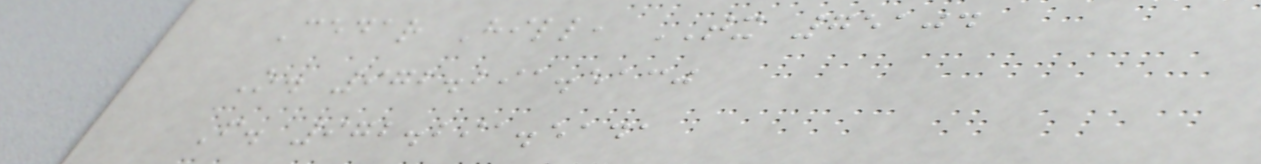Cedar Hill, TX 75104
O. 972.291.5130
F. 972.291.5141
